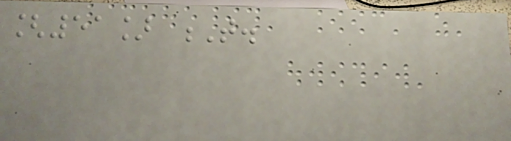[51] T.
